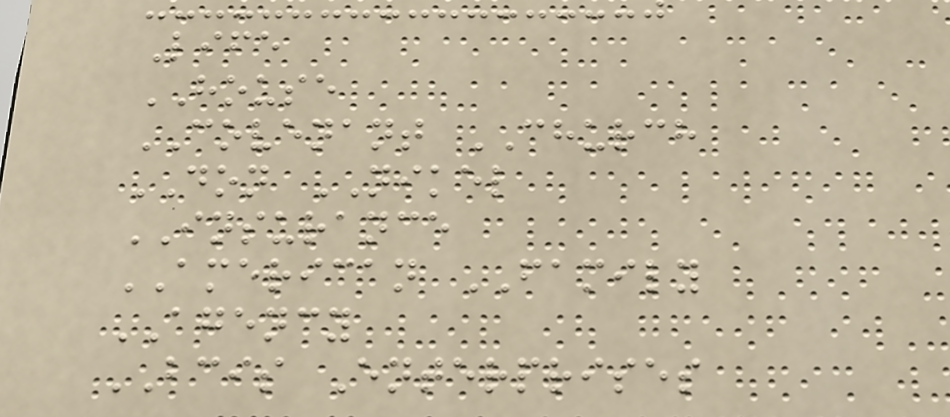Life
HOUSE
COVENANT CHURCH
DON NIKEL
INSURANCE
AMERICAN FAMILY
AGENCY
BCIS Enterprises
